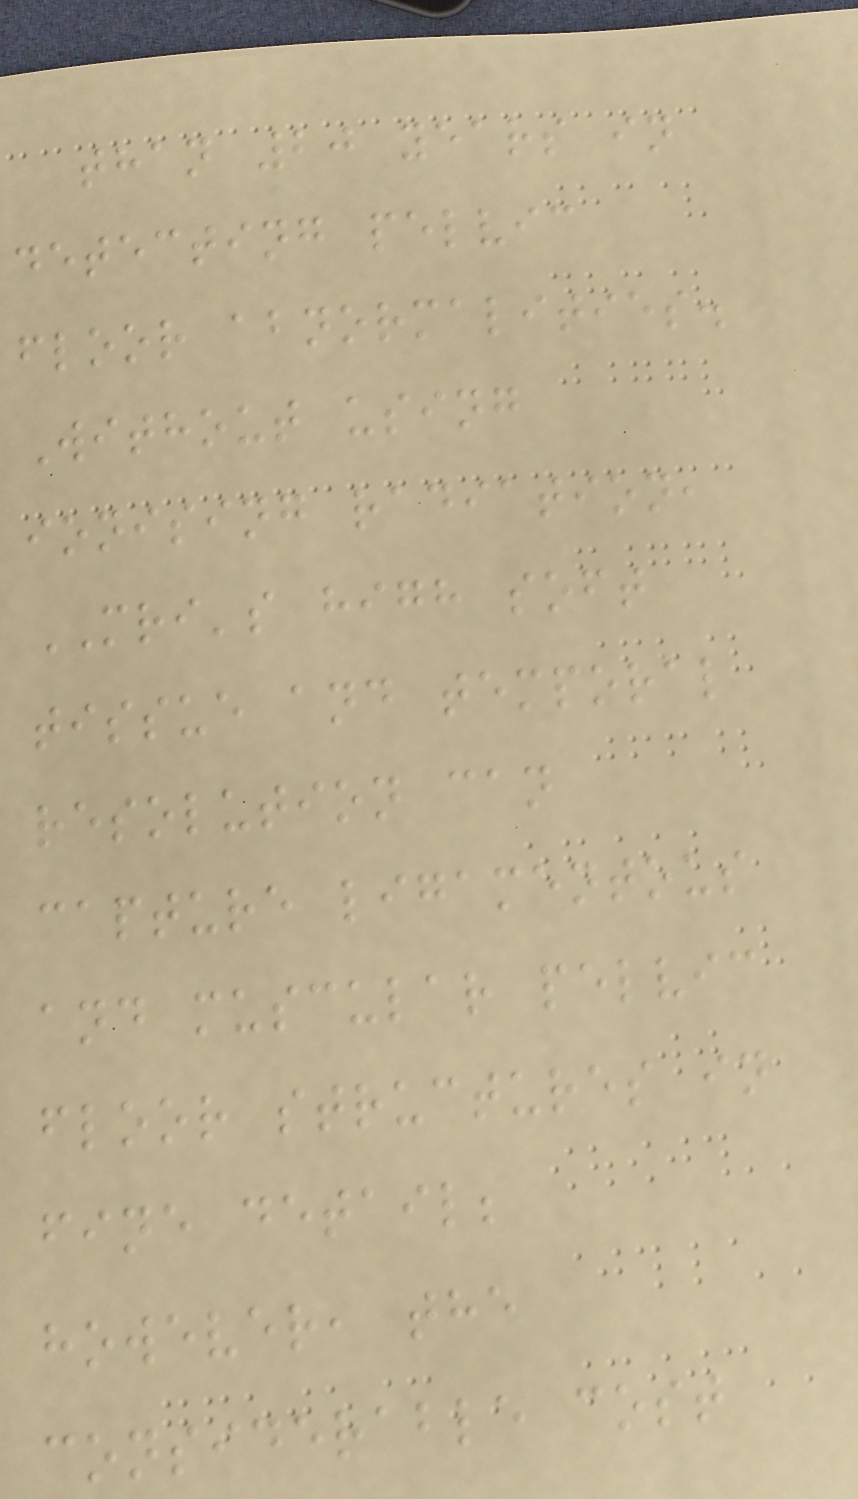than 20 years in
detecting pelvic
floor abnormalities.
Without using
ionising radiation,
MRI's high soft
tissue and temporal
resolution can
capture ligamentous
and muscular pelvic
floor structures in
fine detail;
however, the
considerable cost
